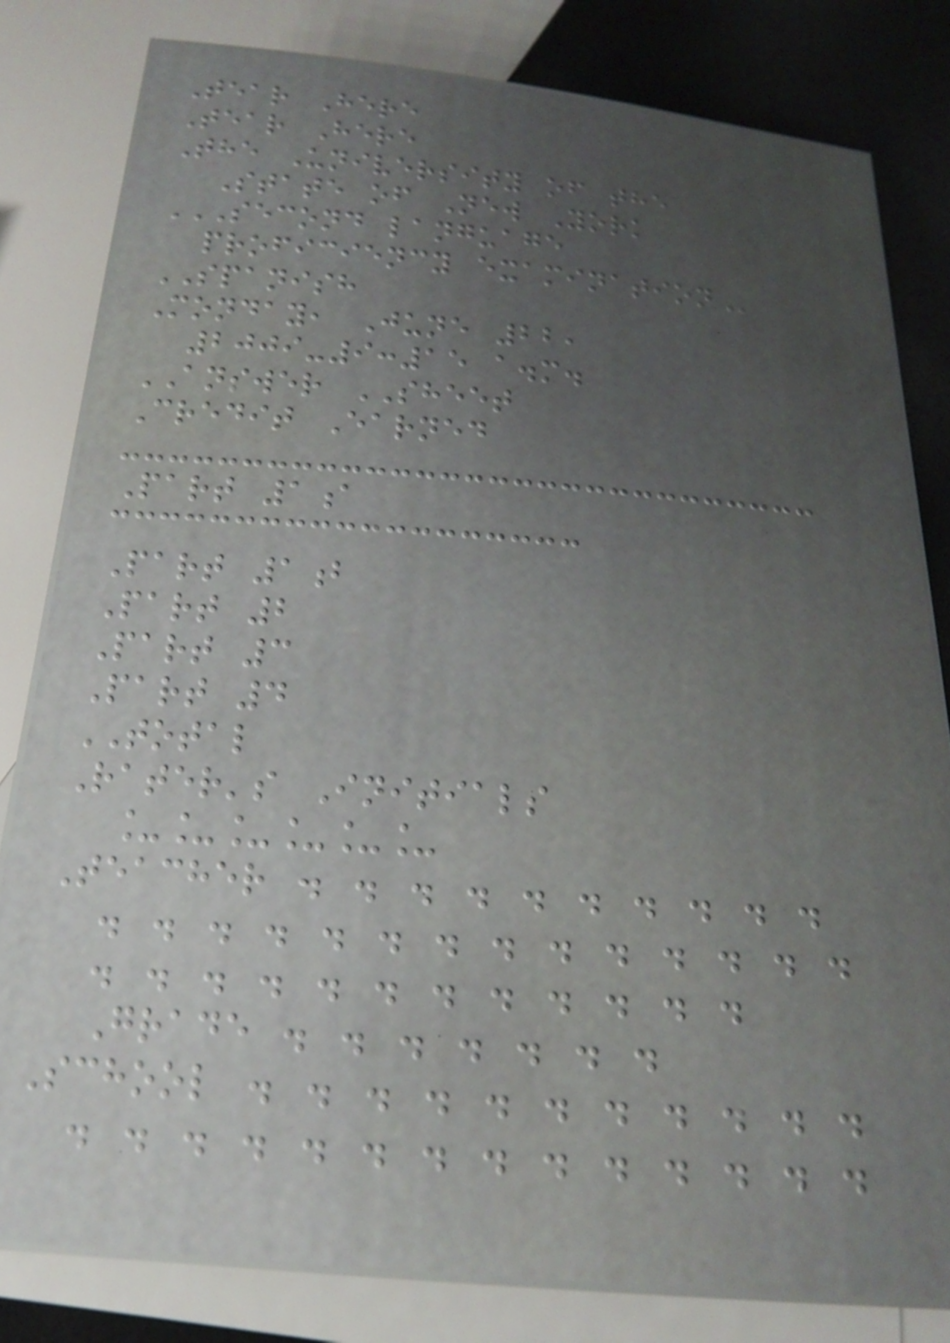Tear Here
Tear Here
The University of the
State of New York
SECOND LANGUAGE
PROFICIENCY EXAMINATION
SPANISH
Monday, June 22,
2009-9:15 a.m.
ANSWER SHEET
Credit Earned
Part 1a
Part 1b
Part 2
Part 3
Part 4
TOTAL
Rater's Initials
______
Teacher . . . . . . . . . .
. . . . . . . . . . . . . .
. . . . . . . . . . . .
Grade . . . . . . .
School . . . . . . . . . . .
. . . . . . . . . . . . . .
